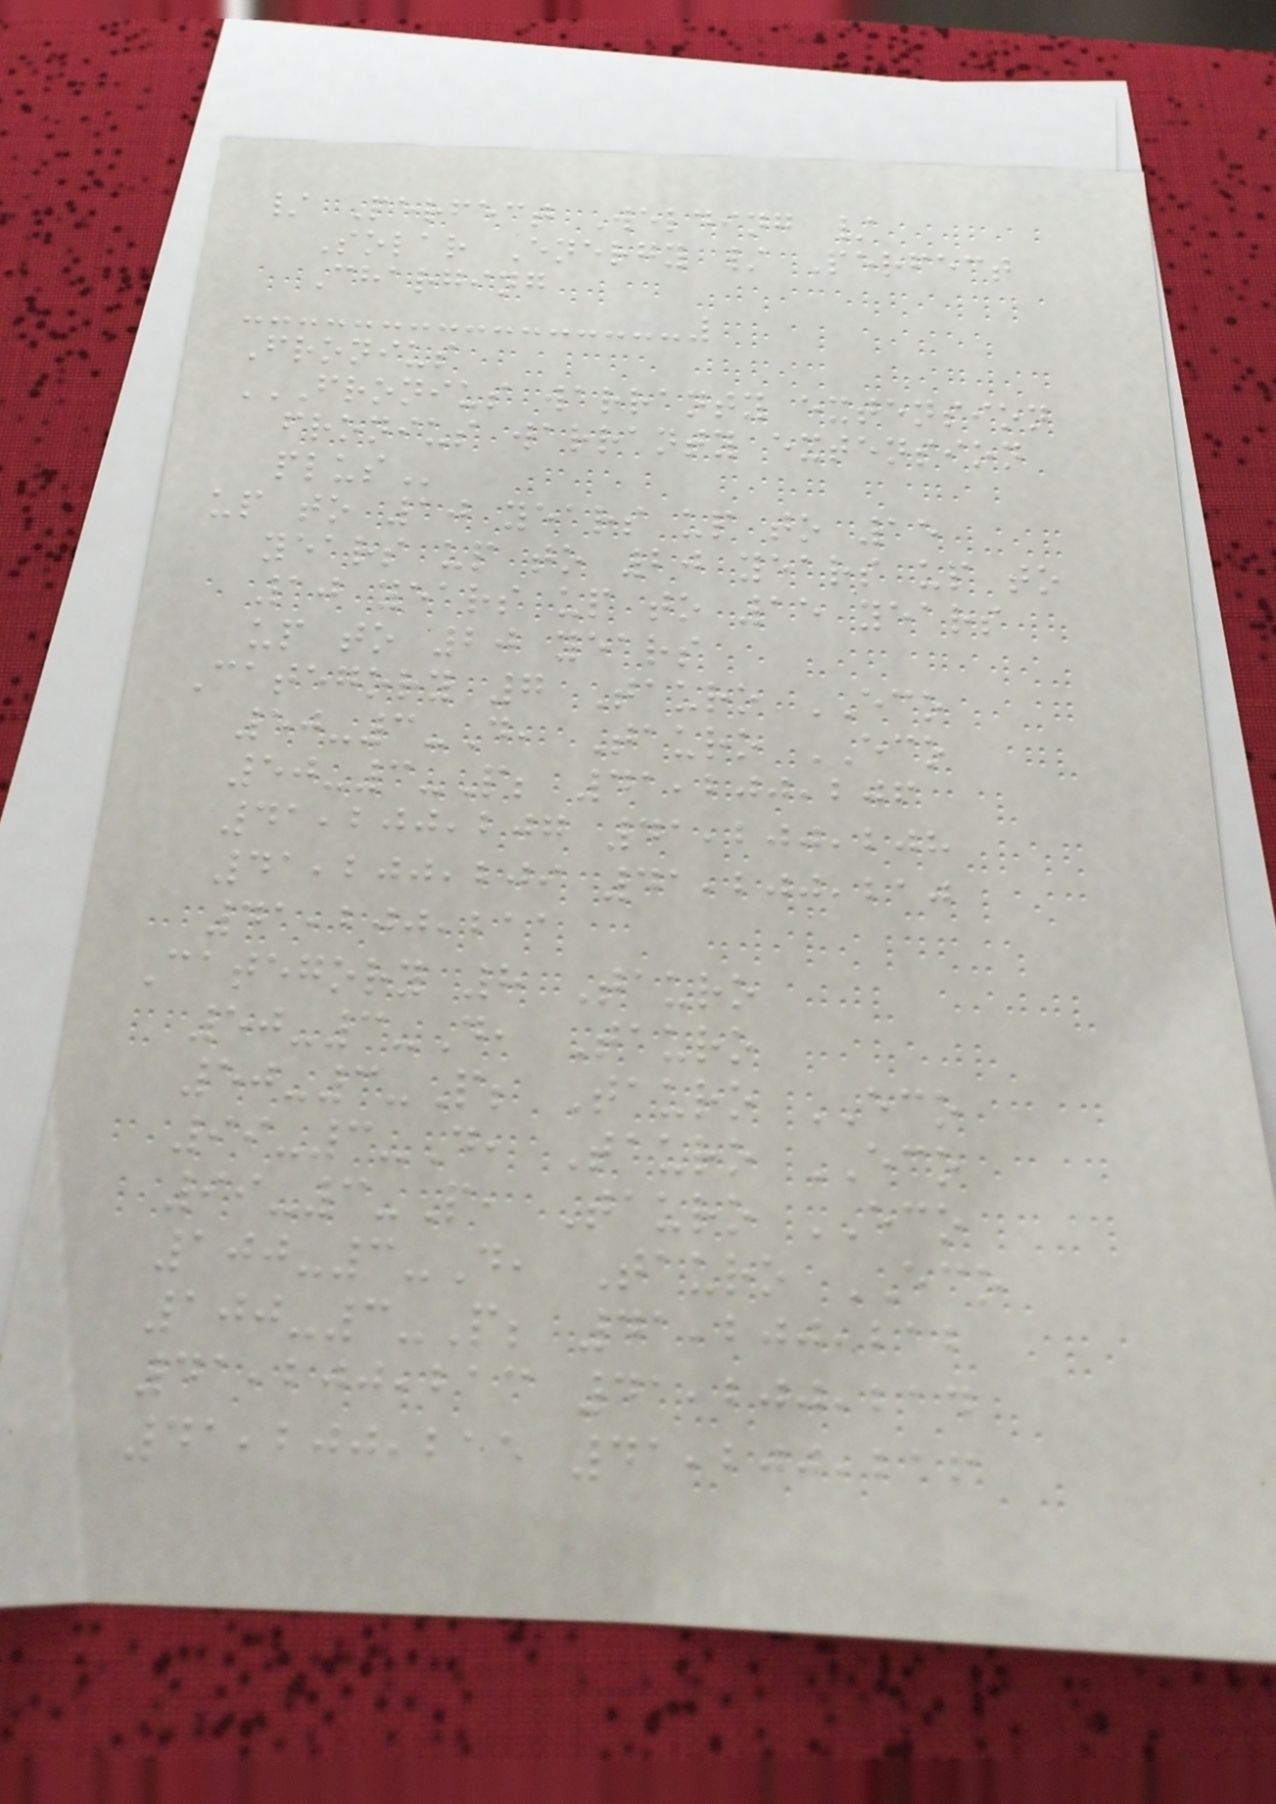/ Perfect Welding /
Solar Energy / Perfect
Charging
Fronius
FRONIUS WARRANTY EXTENSION
FRONIUS WARRANTY EXTENSION
PLUS
up to 10 years up to 15
years up to 20 years up to
10 years up to 15 years
up to 20 years
Category 7 Tauro ECO
50-3-D, Tauro ECO
50-3-P; 41,200,206
41,200,207 41,200,208
41,200,209 41,200,210
41,200,211
Category 8 Tauro
50-3-D, Tauro
50-3-P; Tauro ECO
99-3-D, Tauro ECO
99-3-P, Tauro ECO
100-3-D, Tauro ECO
100-3-P; 41,200,212
41,200,213 41,200,214
41,200,215 41,200,216
